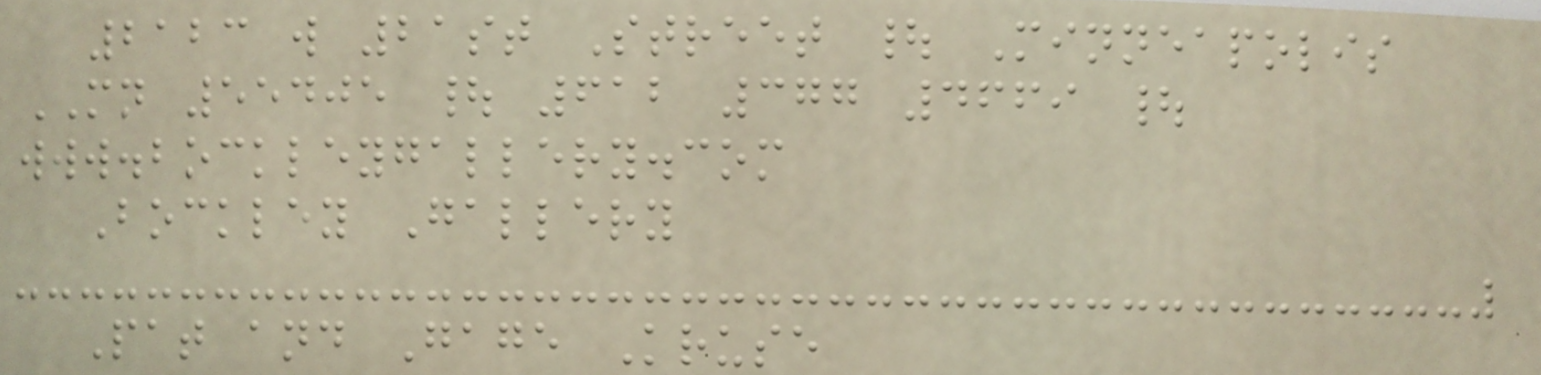2123 w 21st Street | Minneapolis
MN 55405 | 612 377 4669 |
www.bockleygallery.com
Bockley Gallery
Pat and Gage Kruse
